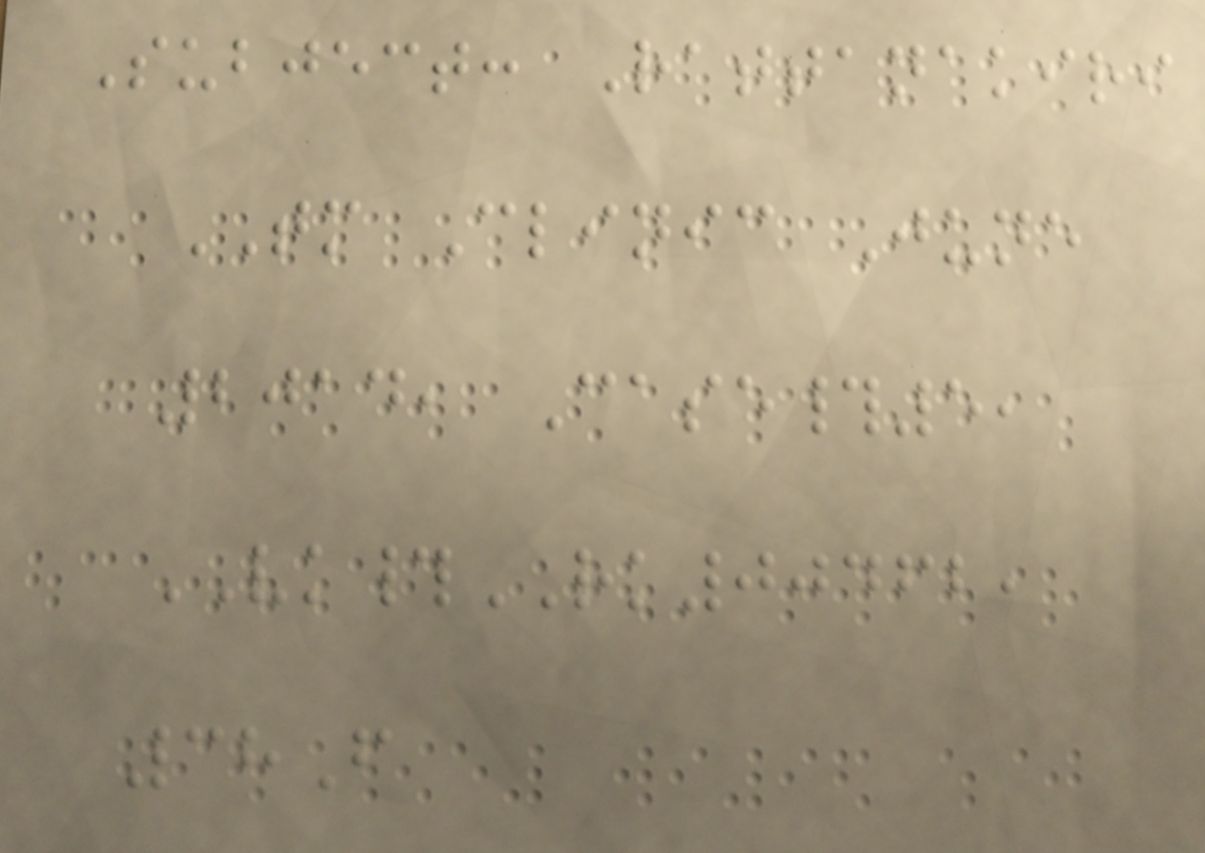Subject: Rattanakiri
TM Clinic June
2014, Case#5,
VK#RK00462,
38F
